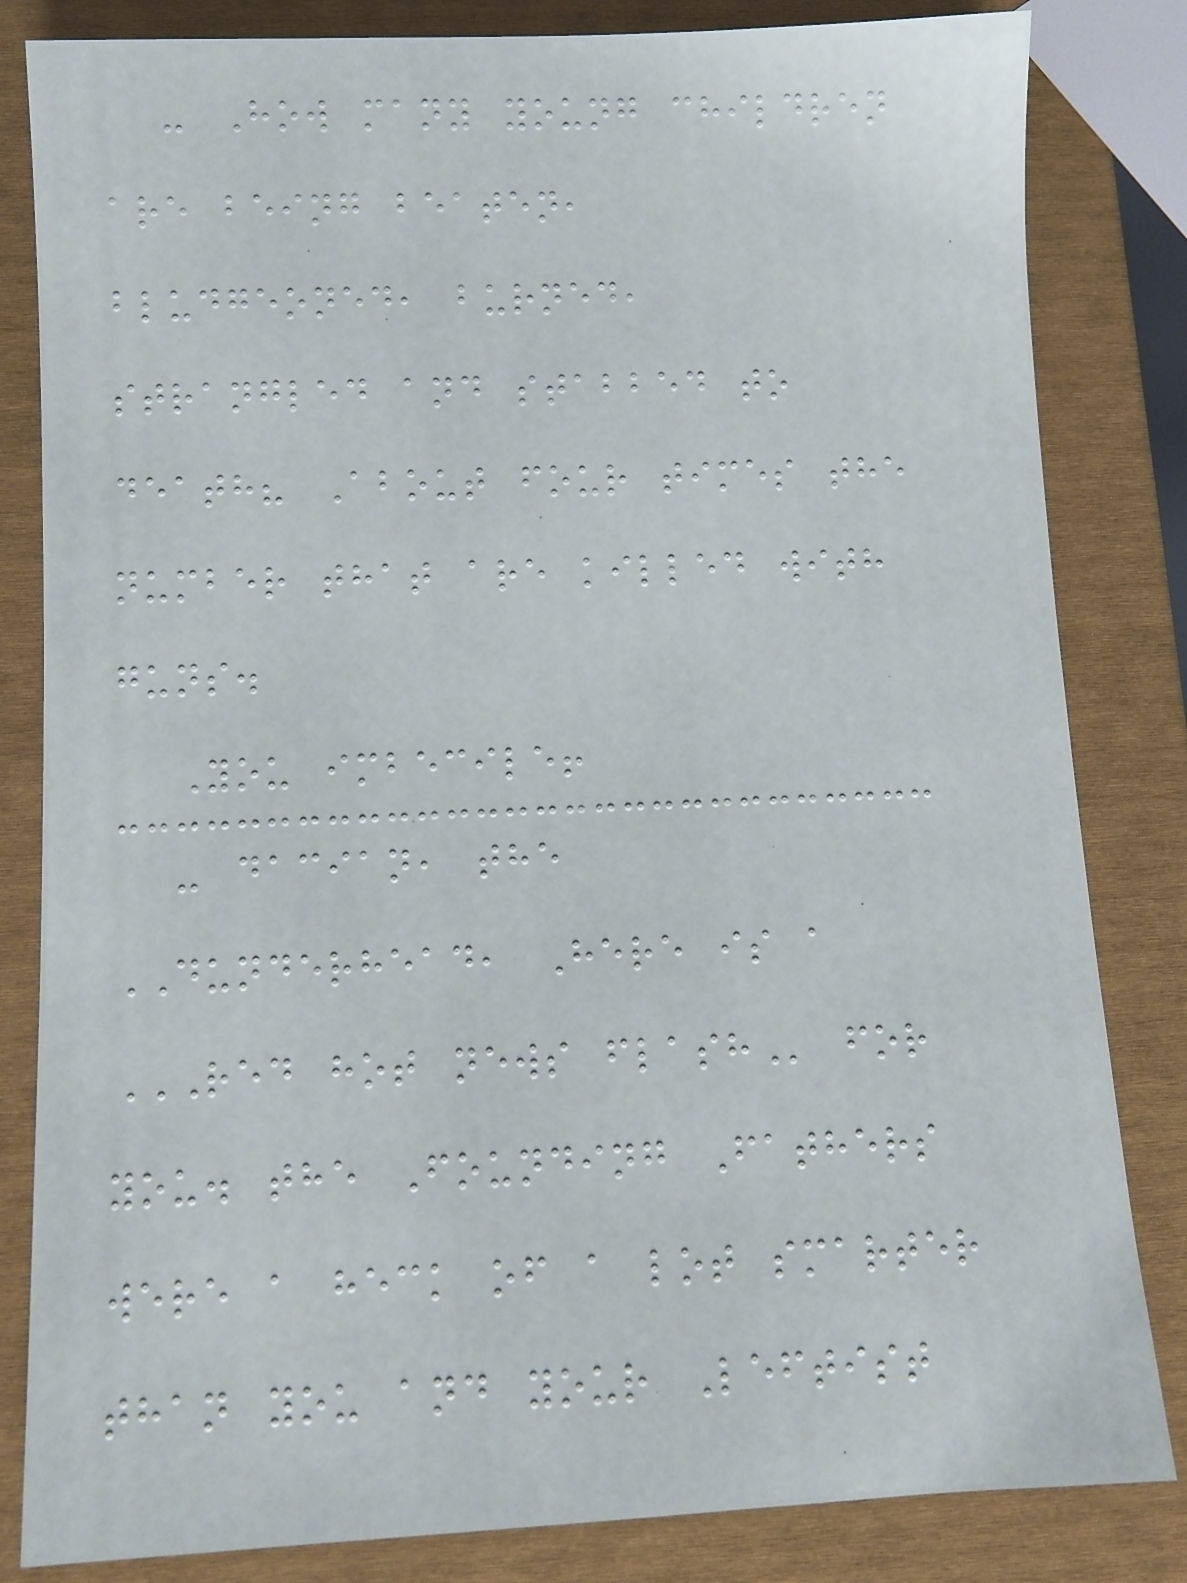- How many young children
are being beaten,
bludgeoned, burned,
strangled and stabbed to
death? About four times the
number that are killed with
guns.
You imbecile!
- dacian, the
DUNDERHEAD, Here is a
RED HOT NEWS FLASH for
you. the Founding Fathers
were a heck of a lot smarter
than you and your Leftist
